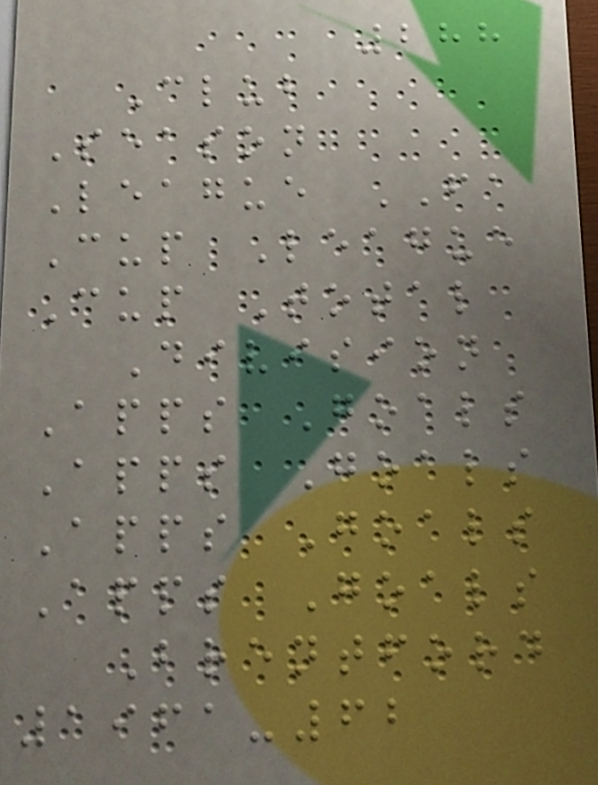288
Club
Season
League FA
Cup League
Cup Total
Division
Apps Goals
Apps Goals
Apps Goals
Apps Goals
Brentford
1961-62
